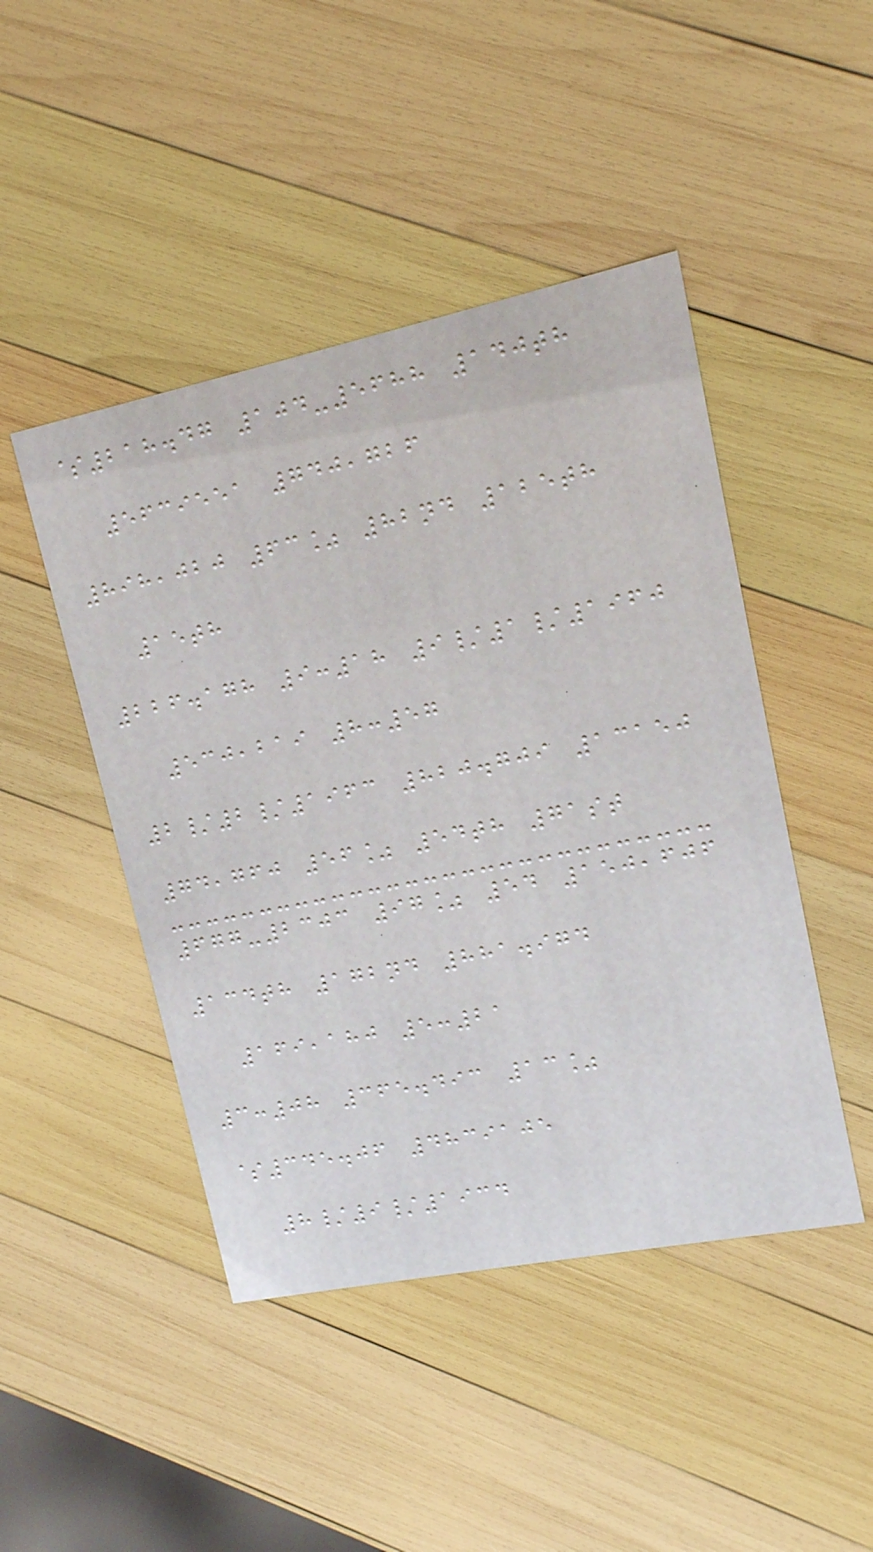$218.47 104-5688 140th
5639551 740,726
898,020 63% 82nd 125th
15th
226.178 9:18 9/1/1960
530,219 8:57
2/2/1963 820.709 13150
74,760 56% 54th 71st
677-2303 97% 54 150,606
134th 172nd 881.974
169,180 5:21
3:08 365.493 13%
$345.06 4839105
8/9/1934
